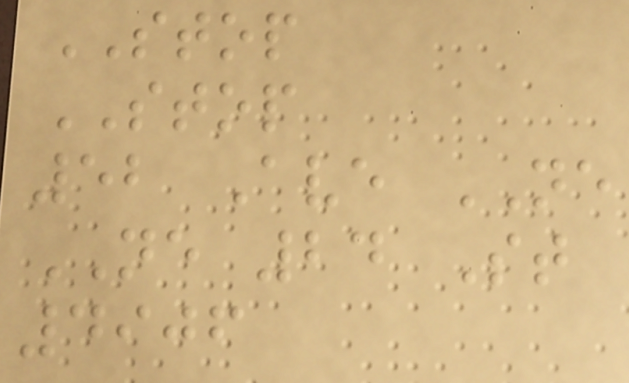STOP
STOP
52 Ave NE
NE 24 St
4906
